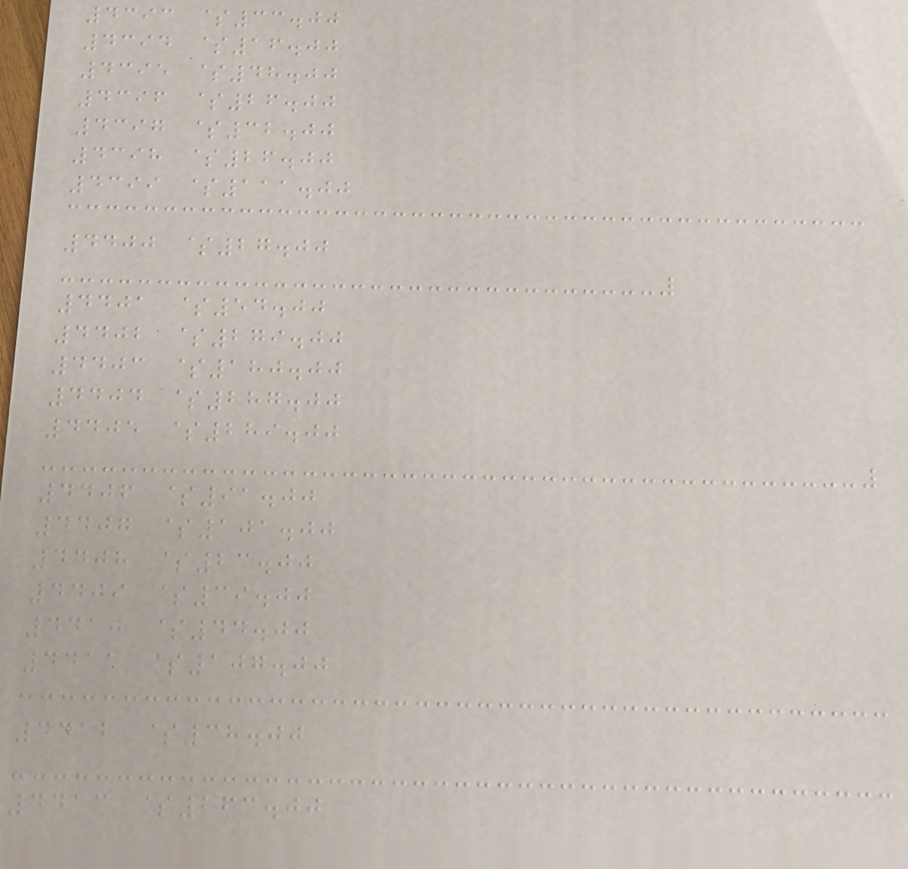4393 $33.00
4394 $16.00
4395 $48.00
4396 $26.00
4397 $32.00
4398 $26.00
4399 $111.00
4400 $27.00
4401 $54.00
4402 $279.00
4403 $180.00
4404 $287.00
4405 $289.00
4406 $91.00
4407 $101.00
4408 $23.00
4409 $39.00
4410 $44.00
4411 $107.00
4412 $38.00
4413 $263.00
